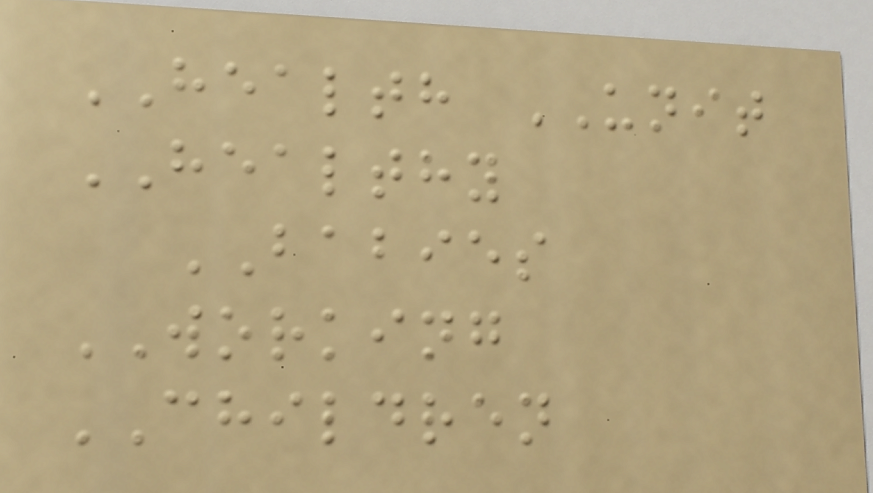HEALTH UNIT
HEALTHY
BABIES
WORKING
CHILDREN
